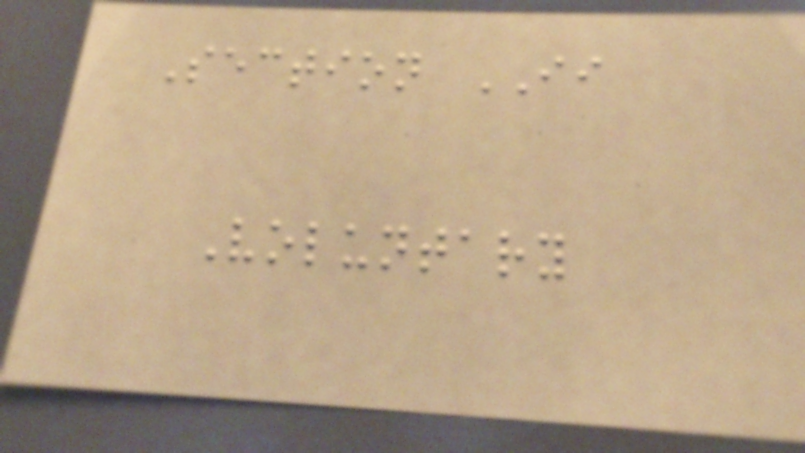Section II
Voluntary
